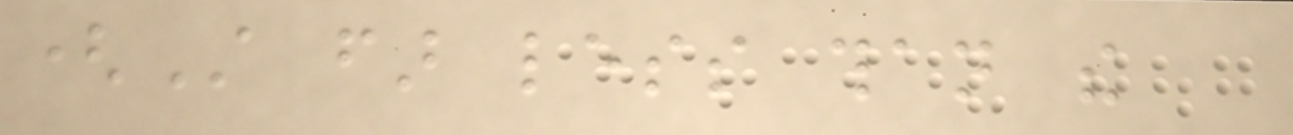(Still far less than the
